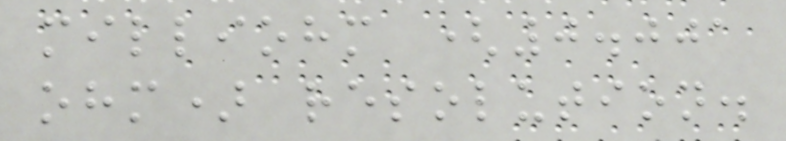milliohm (0.001
ohm) resolution.
